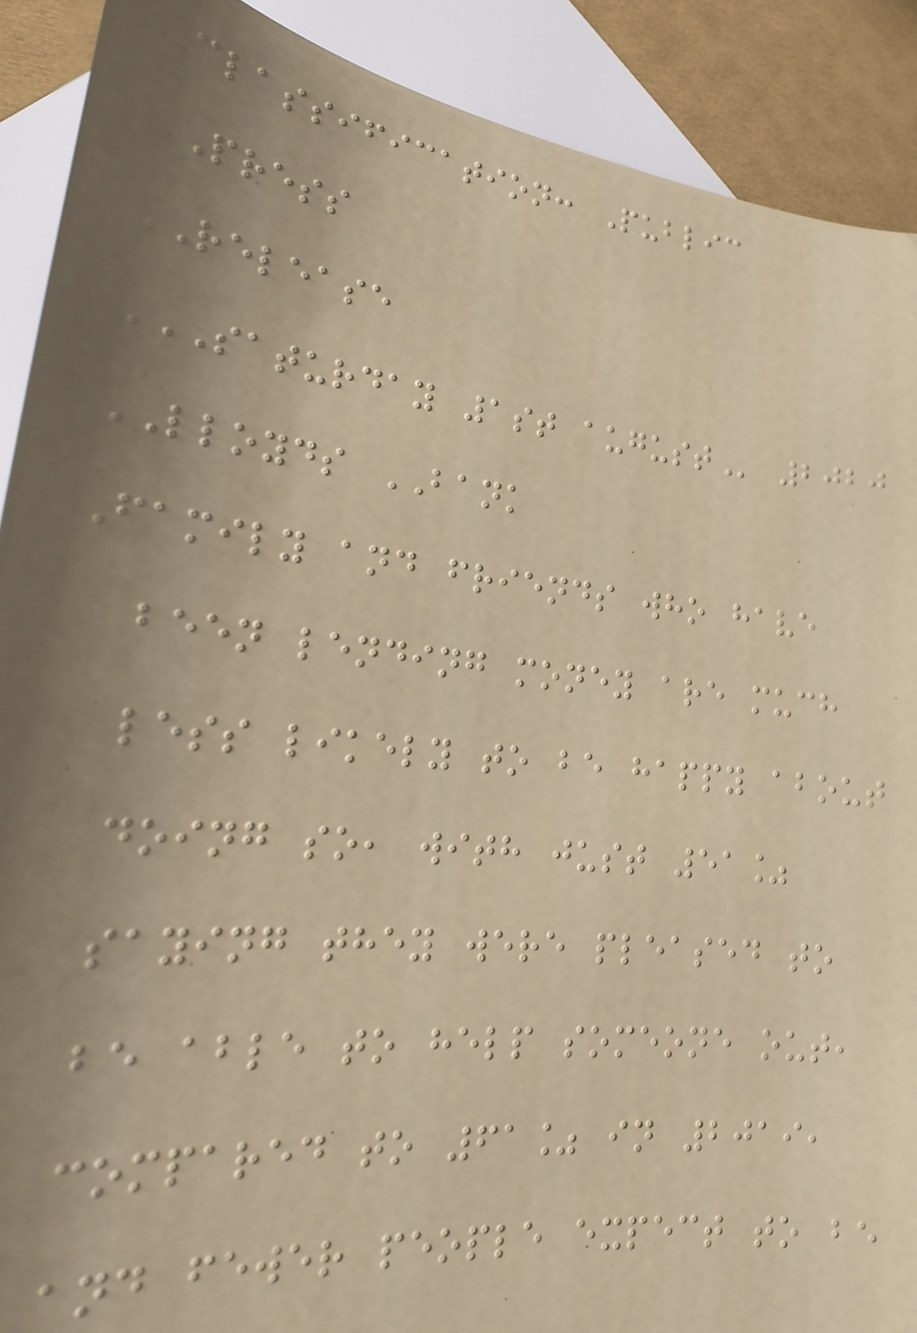Classification: Public
PRESS
RELEASE
SATURDAY 1ST AUGUST 2020
LLOYDS BANK
Family and friends who have
been lending money are much
less likely to be happy about
doing so, with just 51%
saying they were pleased to
be able to help someone out,
compared to 61% in 2019,
and fewer people expect to be
